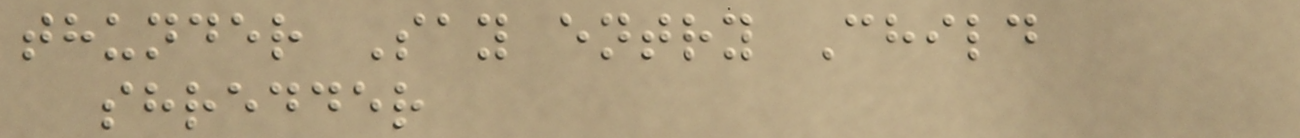thunder Say entry Child
shredder
